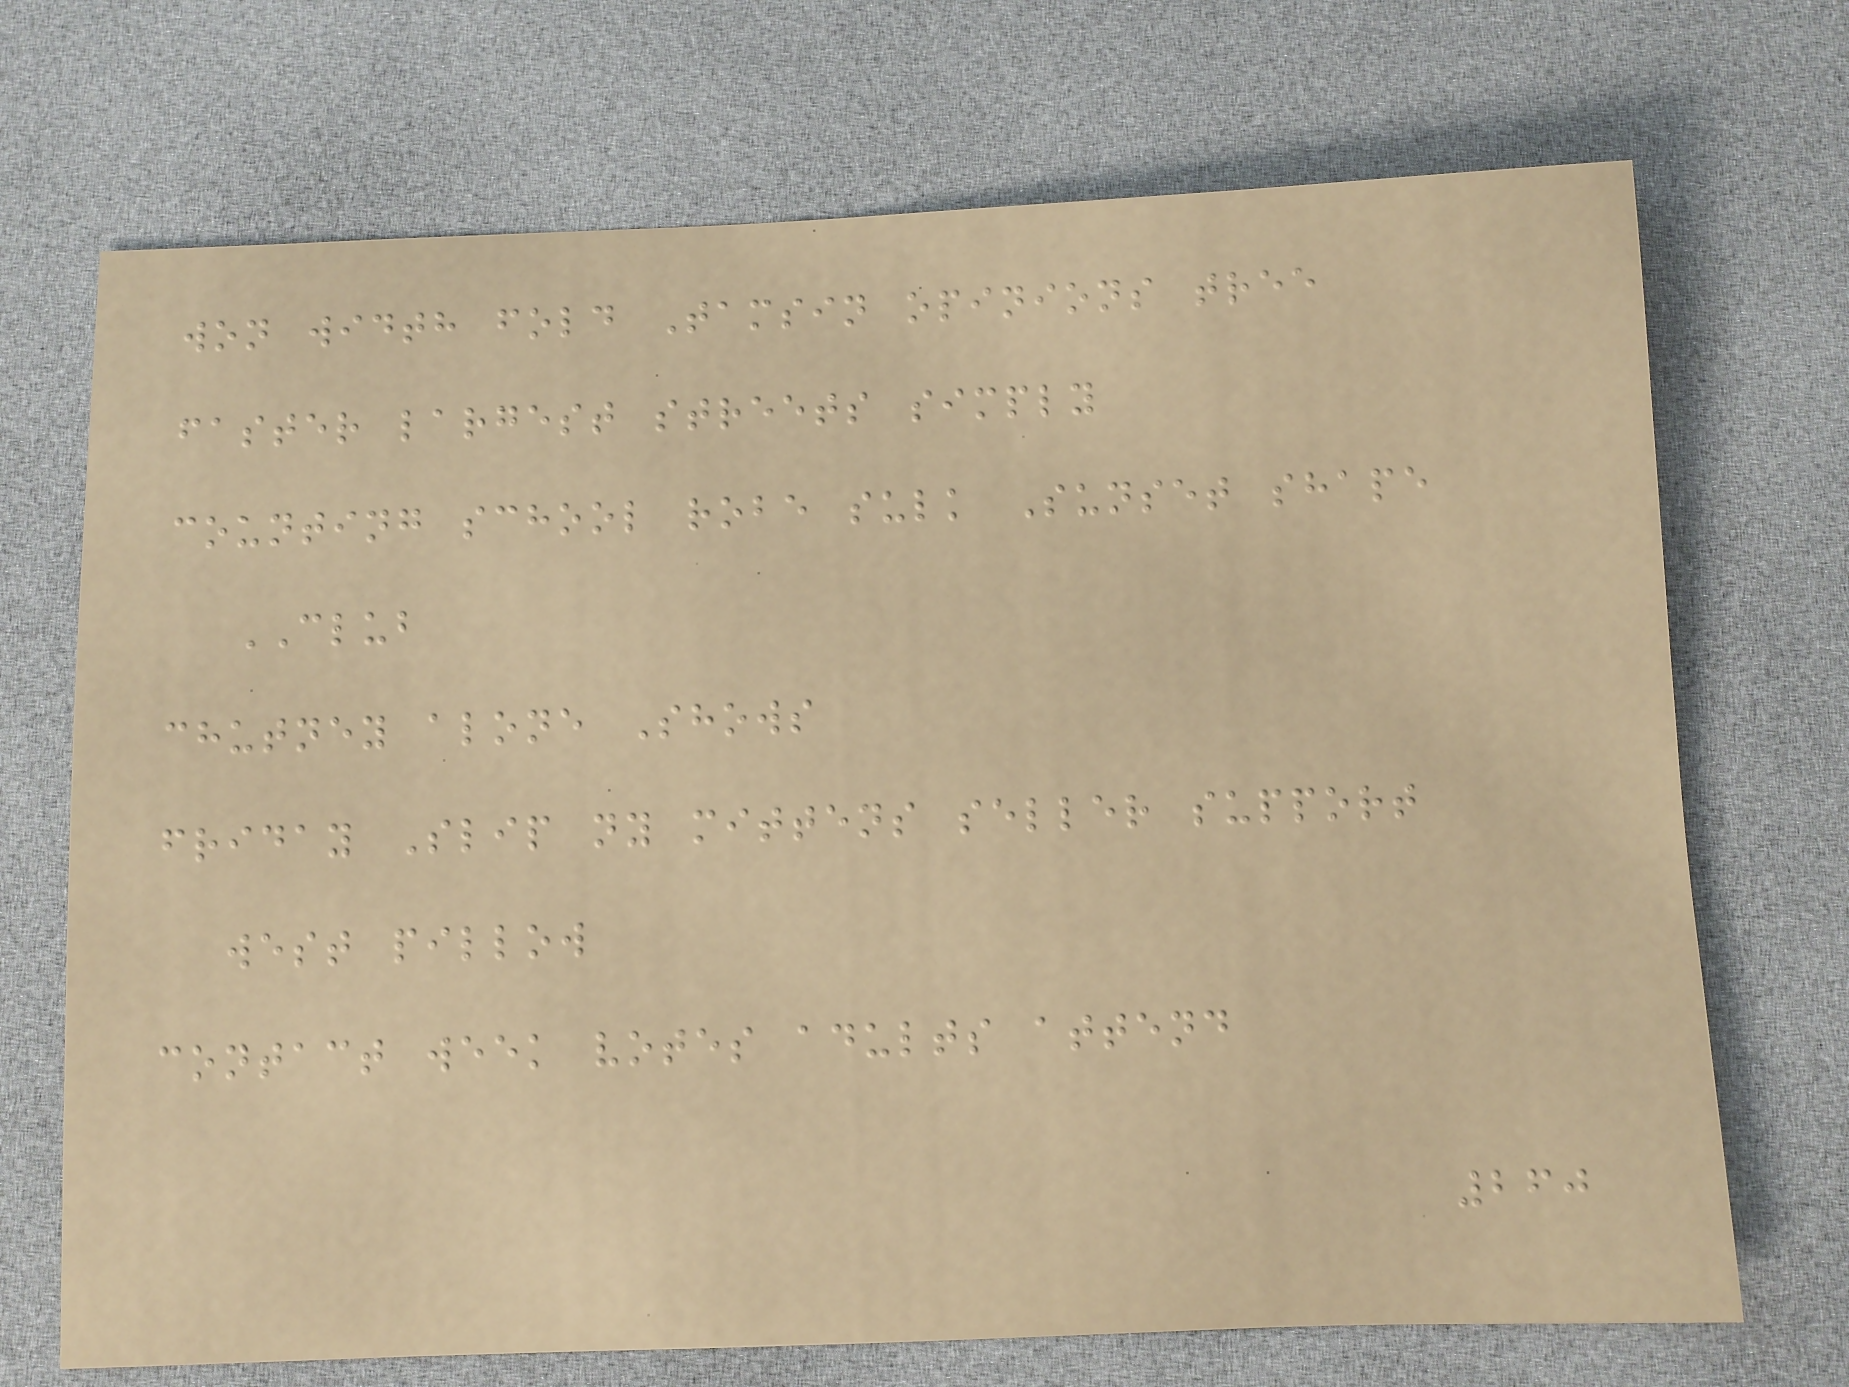won width fold Tamsin opinions tree
faster largest streets simply
counting school robe sulk Sunset shape
CLUB
chutney alone Shows
friday Slip ny mittens seller support
west pillow
contact week votes adults attend
260
